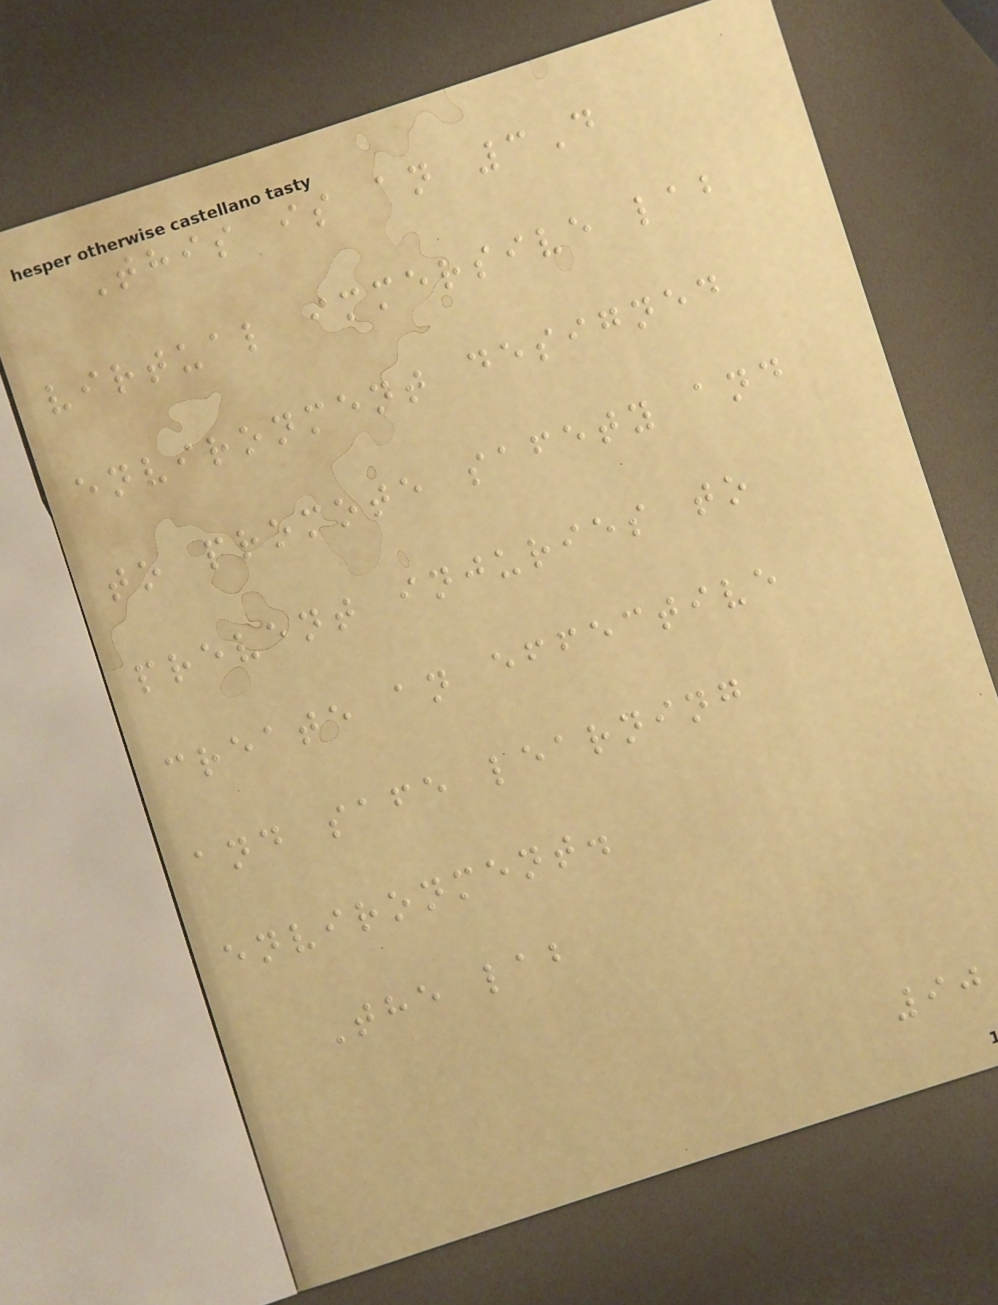This is an 3D
virtual immersive lab
environment designed
to promote safety and
prevent injuries to
create an effective
and safe learning
environment.
The lab
90
